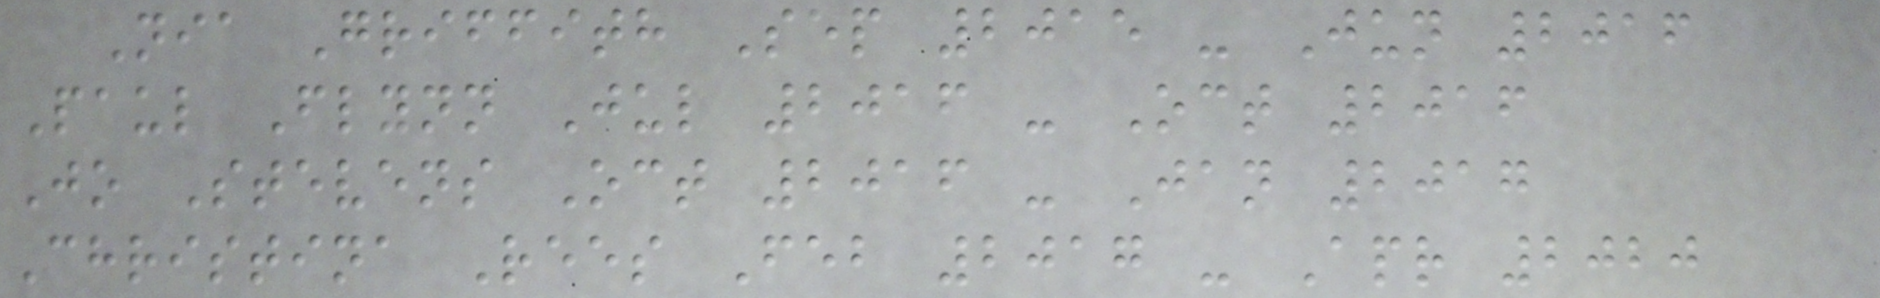Nia Griffith Sep 2015 - Jun 2016
Paul Flynn Jul 2016 - Oct 2016
Jo Stevens Oct 2016 - Jan 2017
Christina Rees Feb 2017 - Apr 2020
